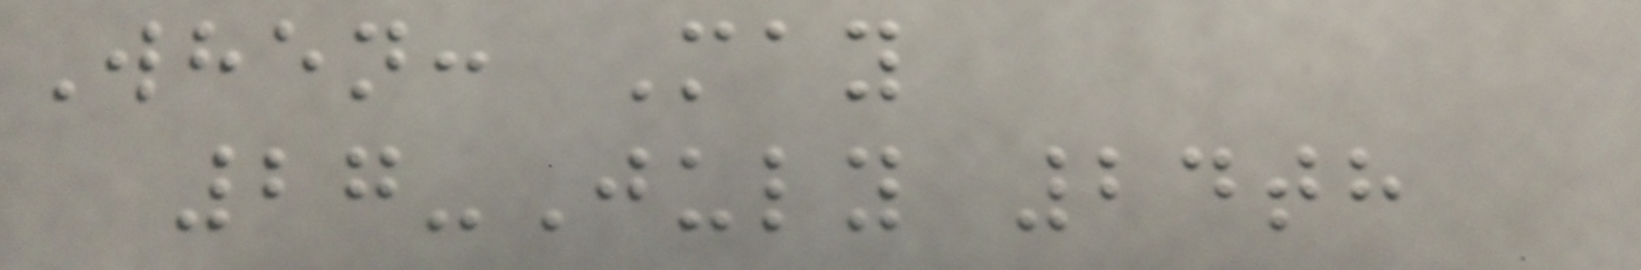When: May
27-July 24th
